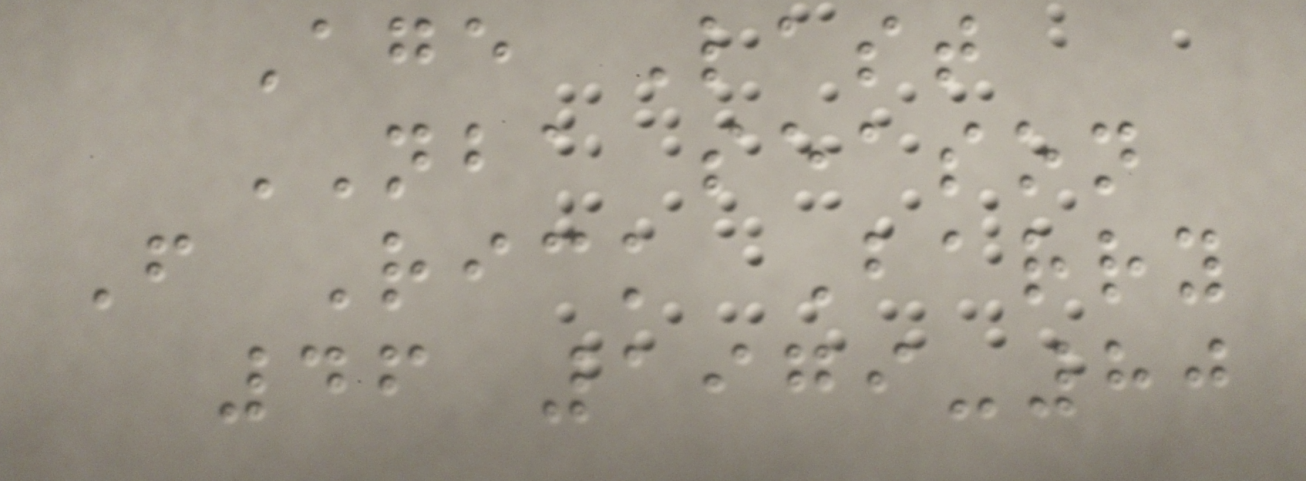Age Last
NBA season
F Rick Barry
46 1979-80
